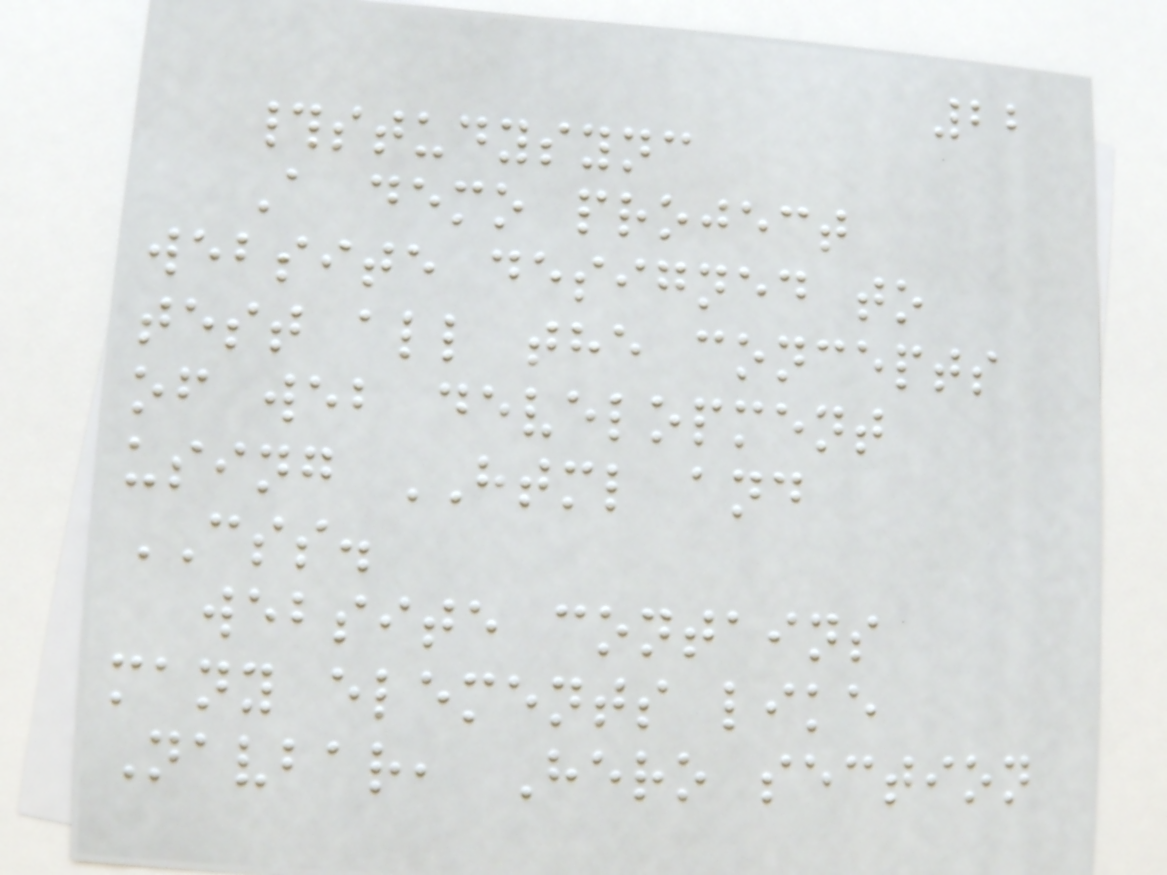22
#studysync
A demo project
website designed to
test all the concepts
of web development
using HTML and
CSS.
website contains
many elements like
Navbar, Hero section
